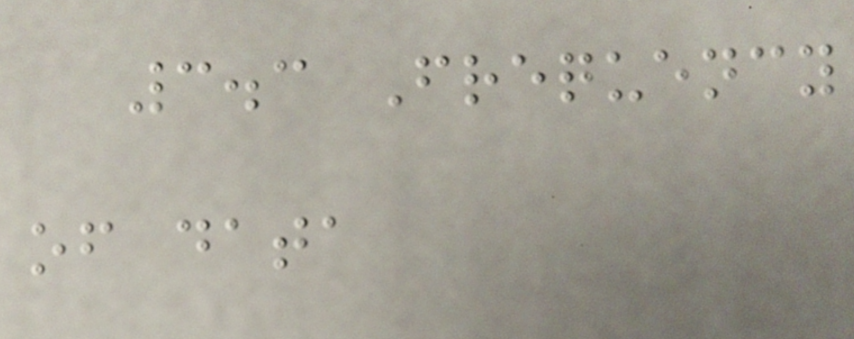3.3 Frequency
of data
